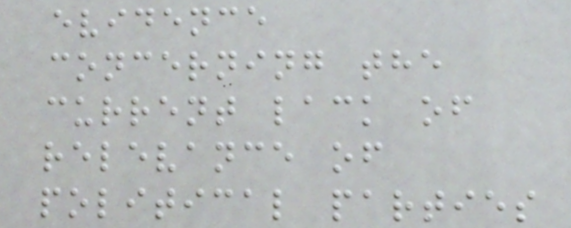evidence
concerning the
current lack of
relevance of
political parties
